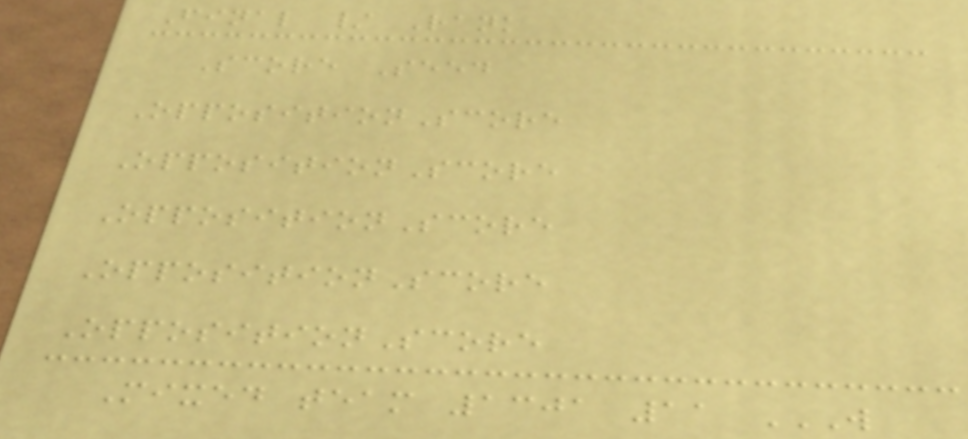Final / Rank
Score Seed
OppositionScore
OppositionScore
OppositionScore
OppositionScore
OppositionScore
Mixed team 1301 11 W
